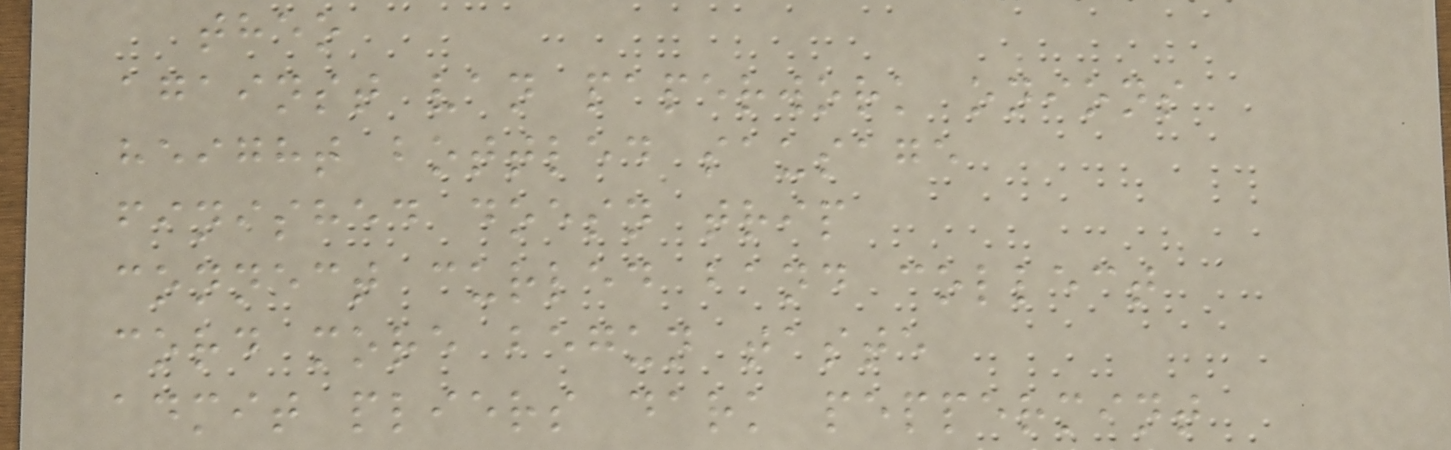theo
against van paperwork onions
height bottled sausage
finished doesn trip
connect curled band collect
cord more begun taste
admit pliers dark peppermint
